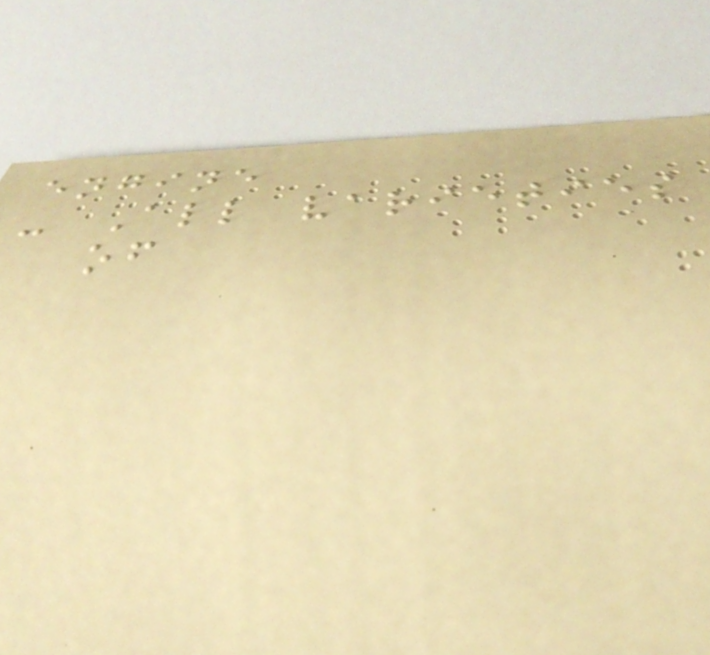engine
- All varieties
of
